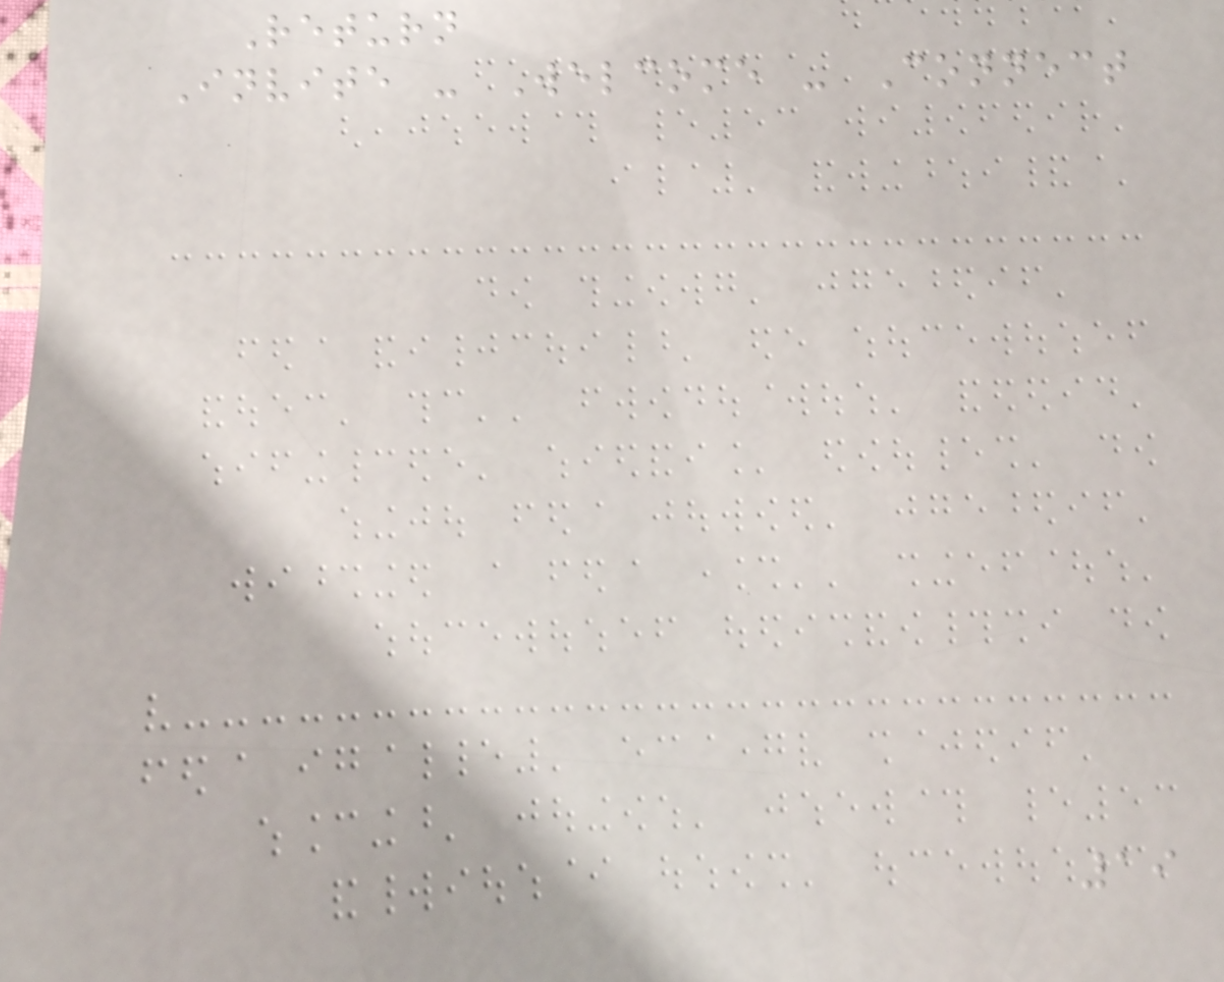Return
Invite - Welcome - Connect
19
